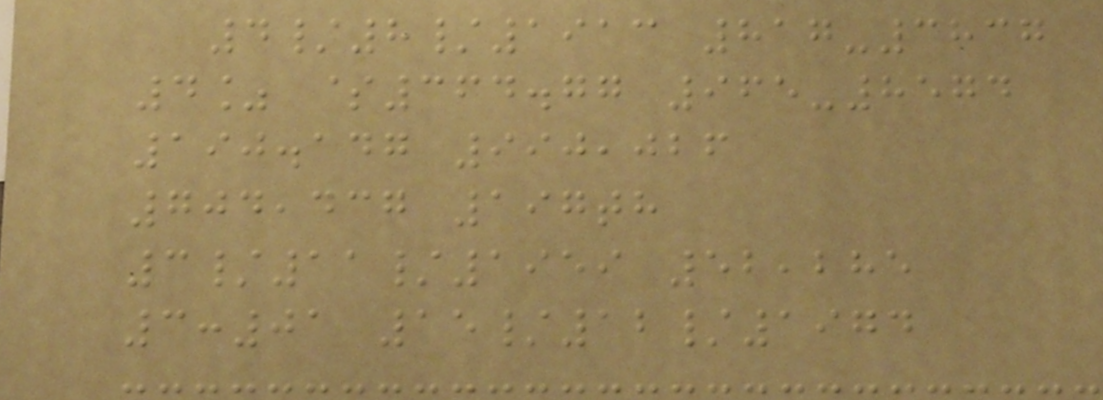4/8/1913 817-3837
4% $364.77 965-8574
190.147 990,026
704,437 197th
3/11/1959 52,285
3:01 15/12/1974
